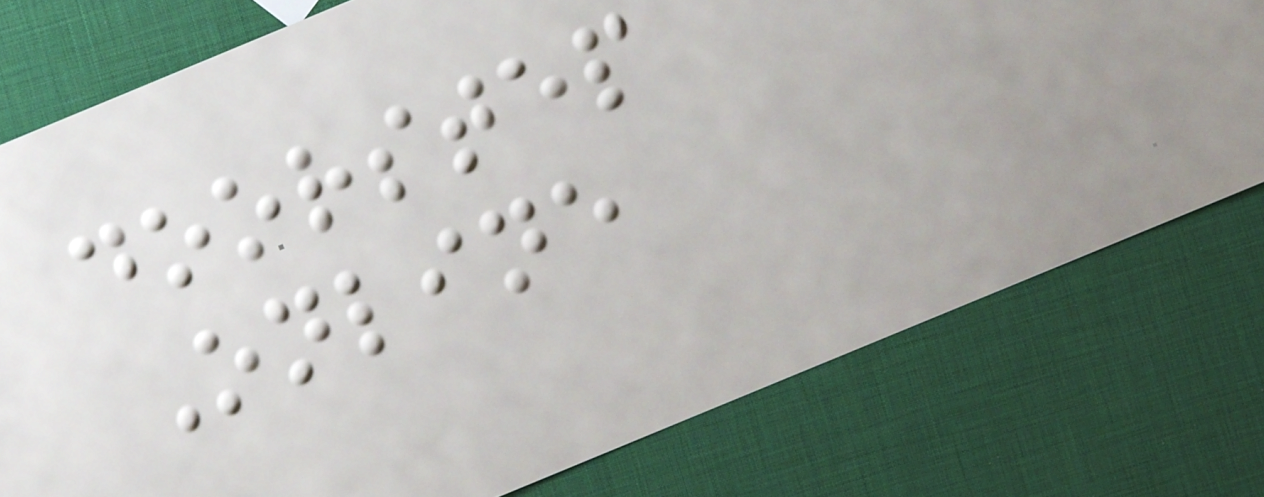doorstep
Online
